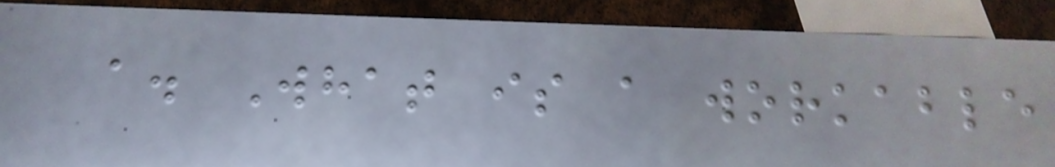a. What is a workable
